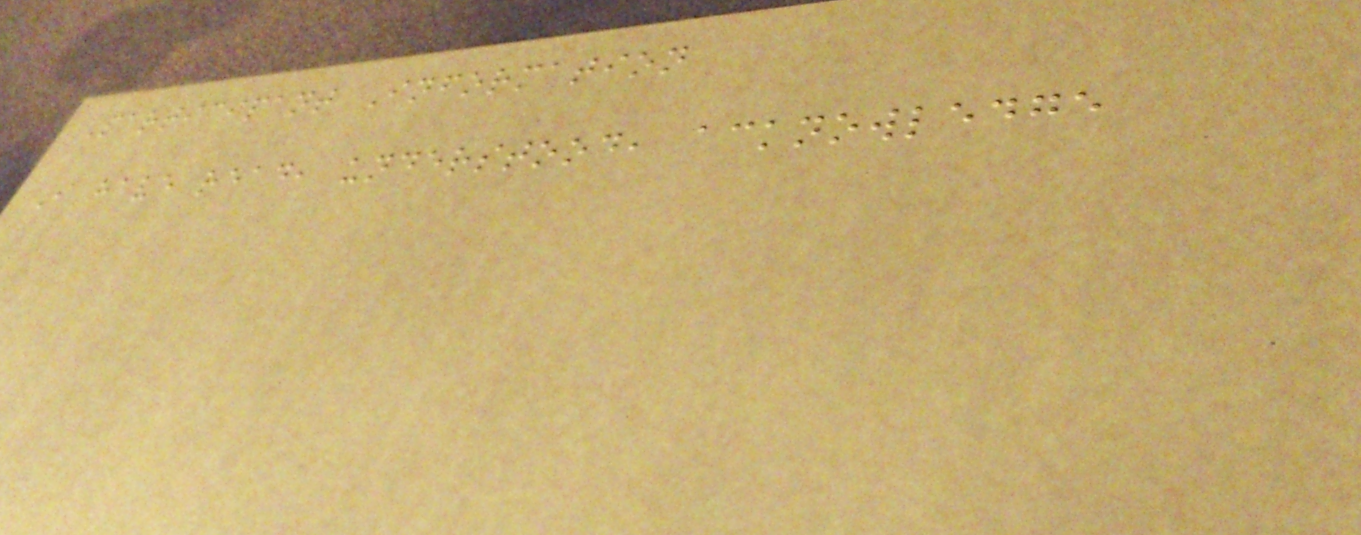Participant Information
I have read, understood, acknowledge
